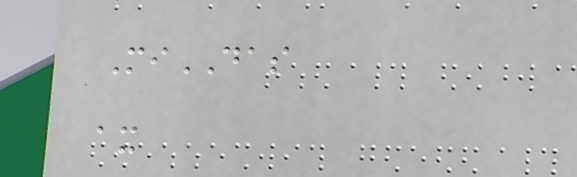MiDAS
ax
